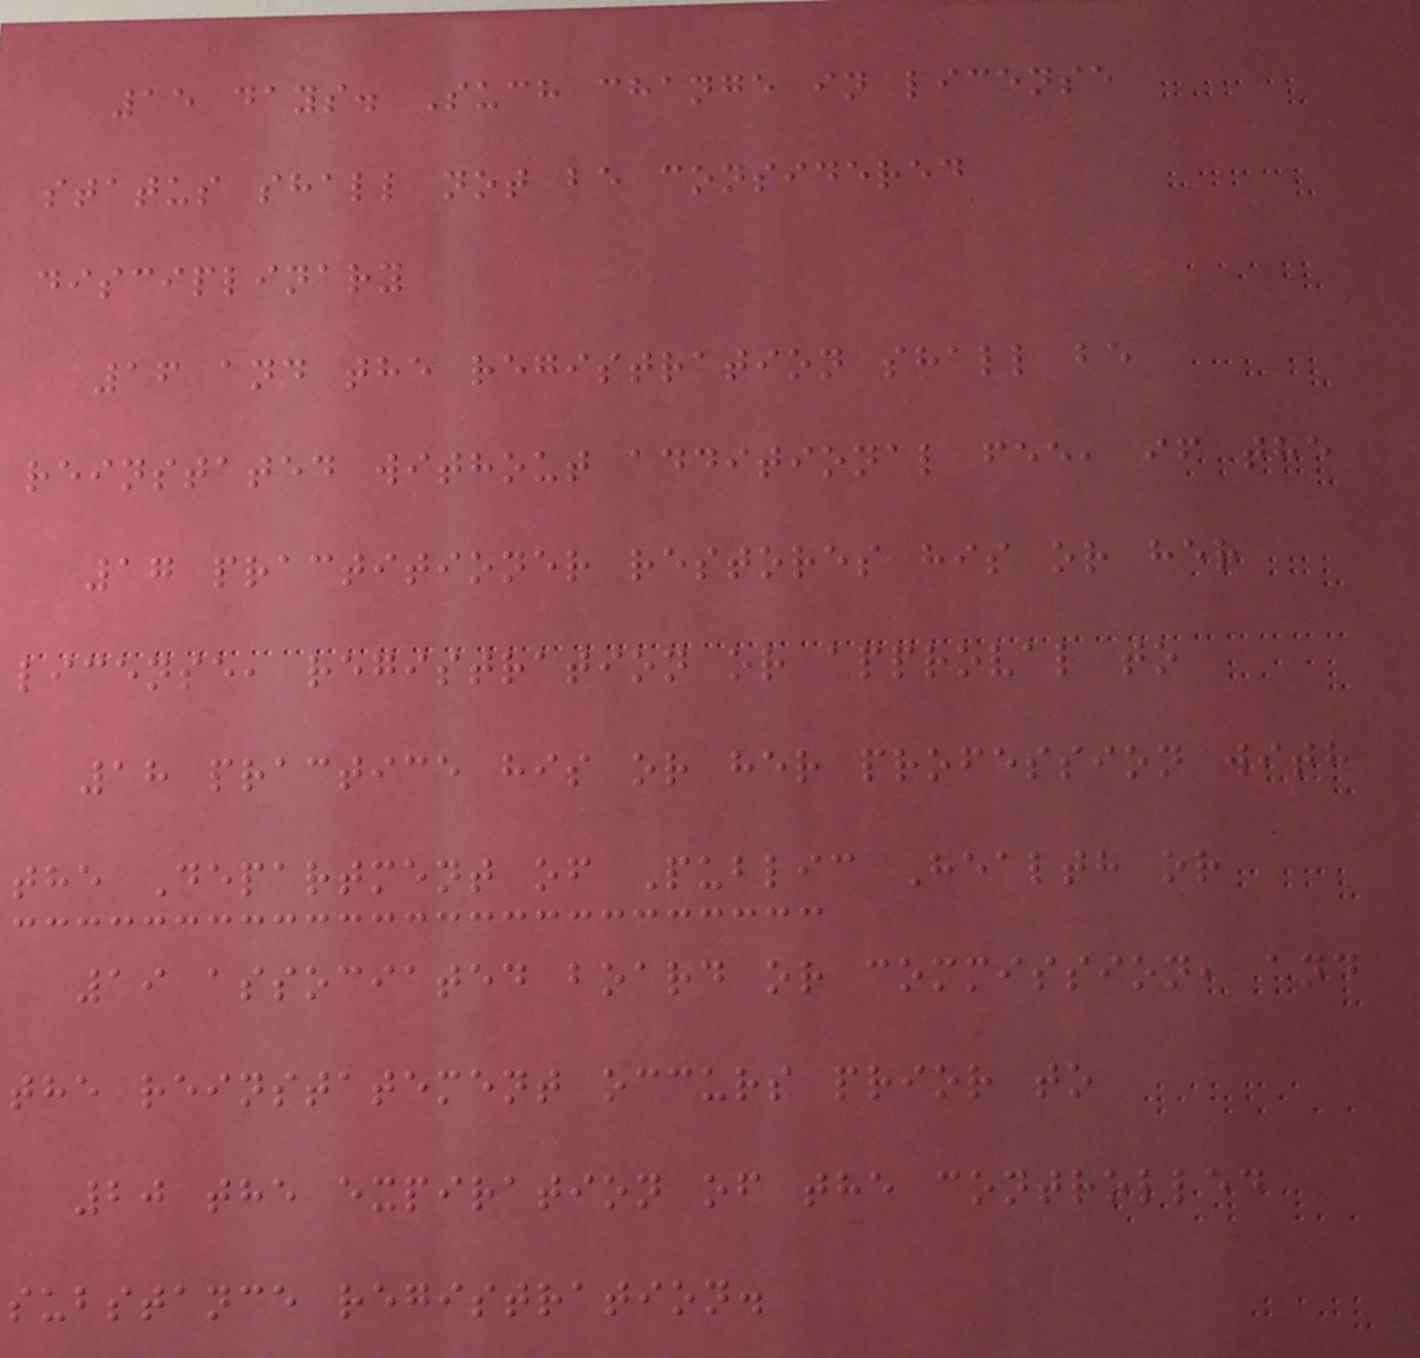15 days. Such change in license
status shall not be considered
disciplinary
16 and the registration shall be
reinstated without additional fee, if the
17 practitioner restores his or her
license, registration or approval to
18 practice his or her profession with
the Department of Public Health or
19 associated board or commission, and
the reinstatement occurs prior to
20 the expiration of the controlled
substance registration.
